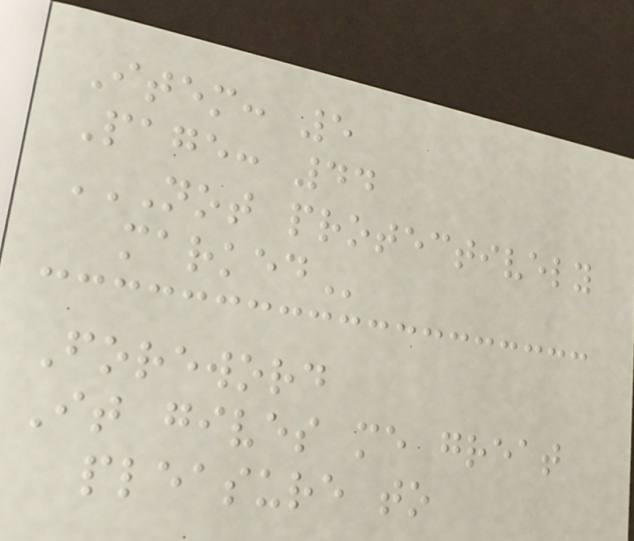Item: 5
Page: 44
NOT PROTECTIVELY
MARKED
Foreword
It gives me great
pleasure to
